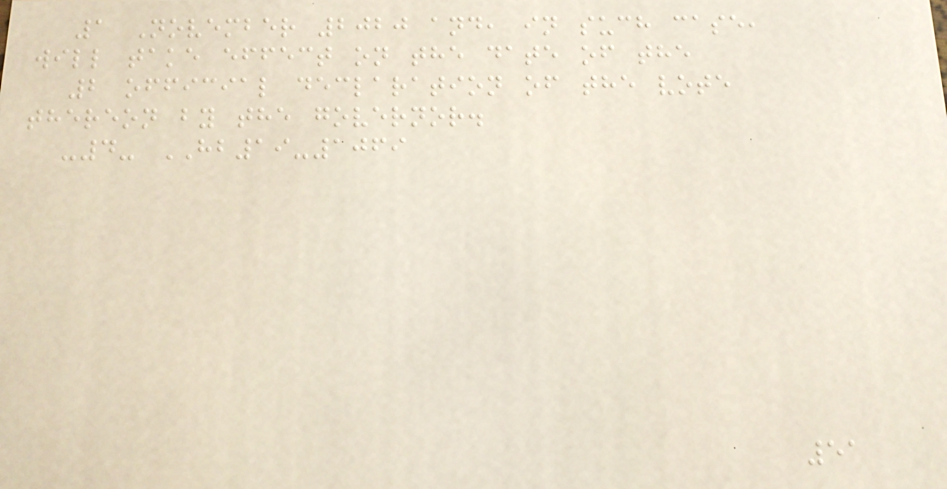1 November 2020 and, in such case,
will take effect on the date of the
2 official declaration of the vote
thereon by the governor.
-4- HB19-1069
51
